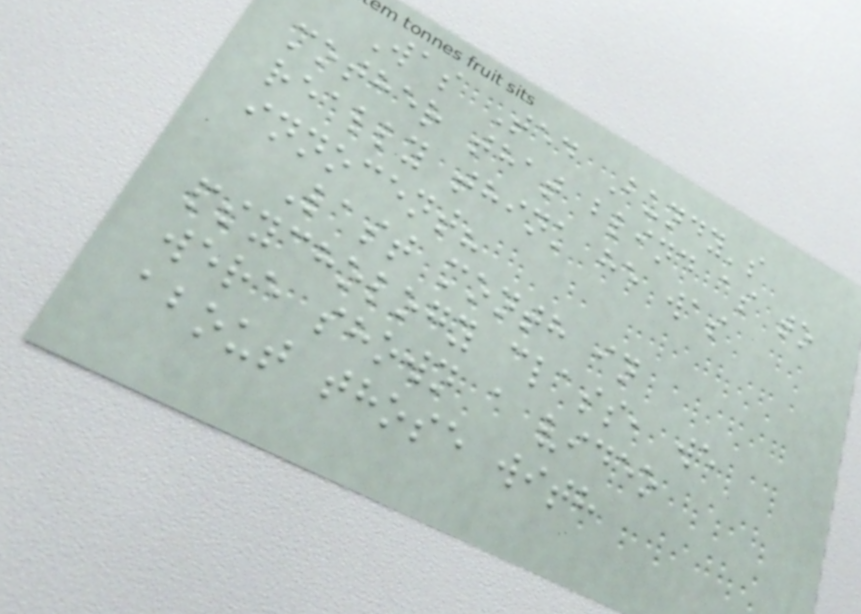Was Ted Bundy's
mother that blind as to
really think he was
innocent?
Last month in
psychology class, we
were shown a video
about those with
